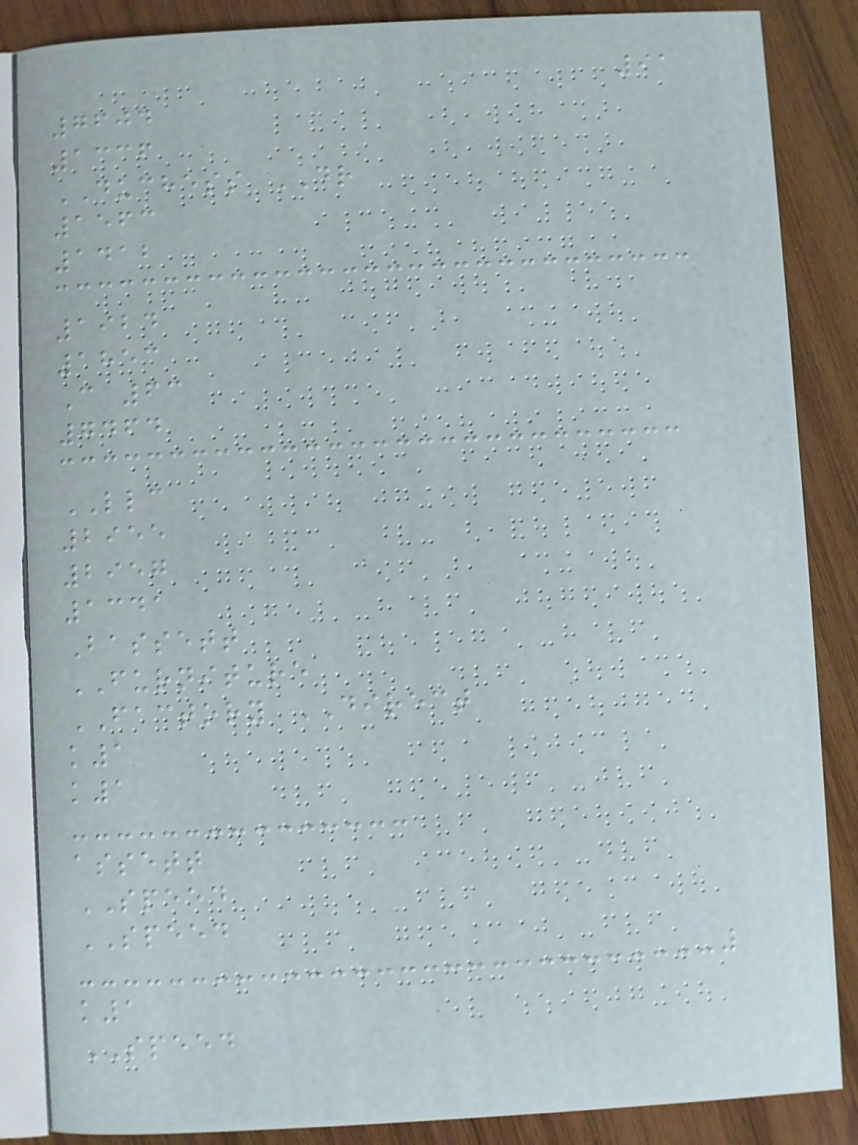91
7604
1336
DUCHESS DR
1563
1412
1924
1853
C 63
7464
LLC
2955
2957
1341
Bassett
FURNITURE
FACTORY DIRECT
k1
k1
assett
SPEED
SPEED
k1
SPEED
